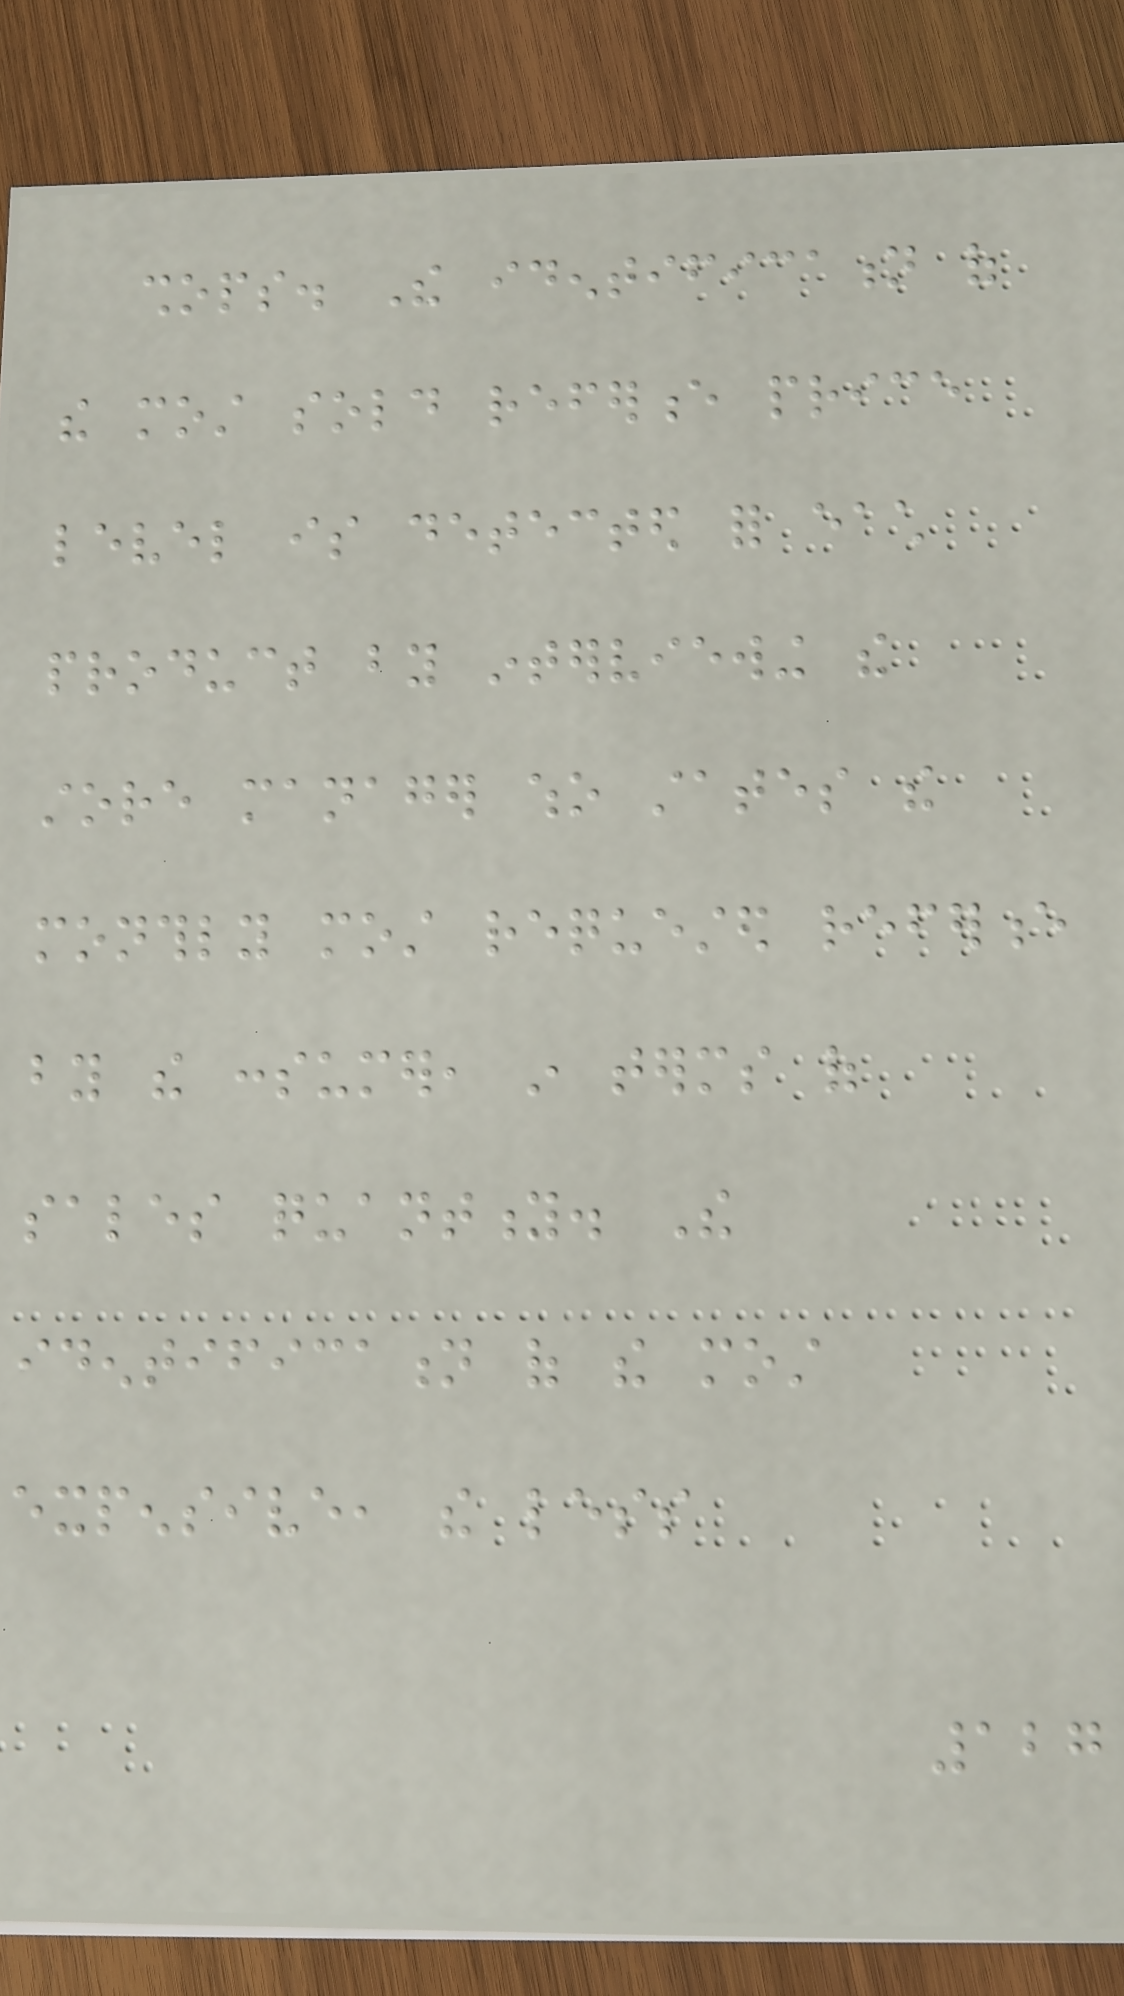shops. The identification of
the most sold reference price
level is detected for each
product by interviewing the
store manager who states the
monthly most requested reference
by the consumer, in terms of
sales quantity. The
identification of the most
expensive, the less
127
